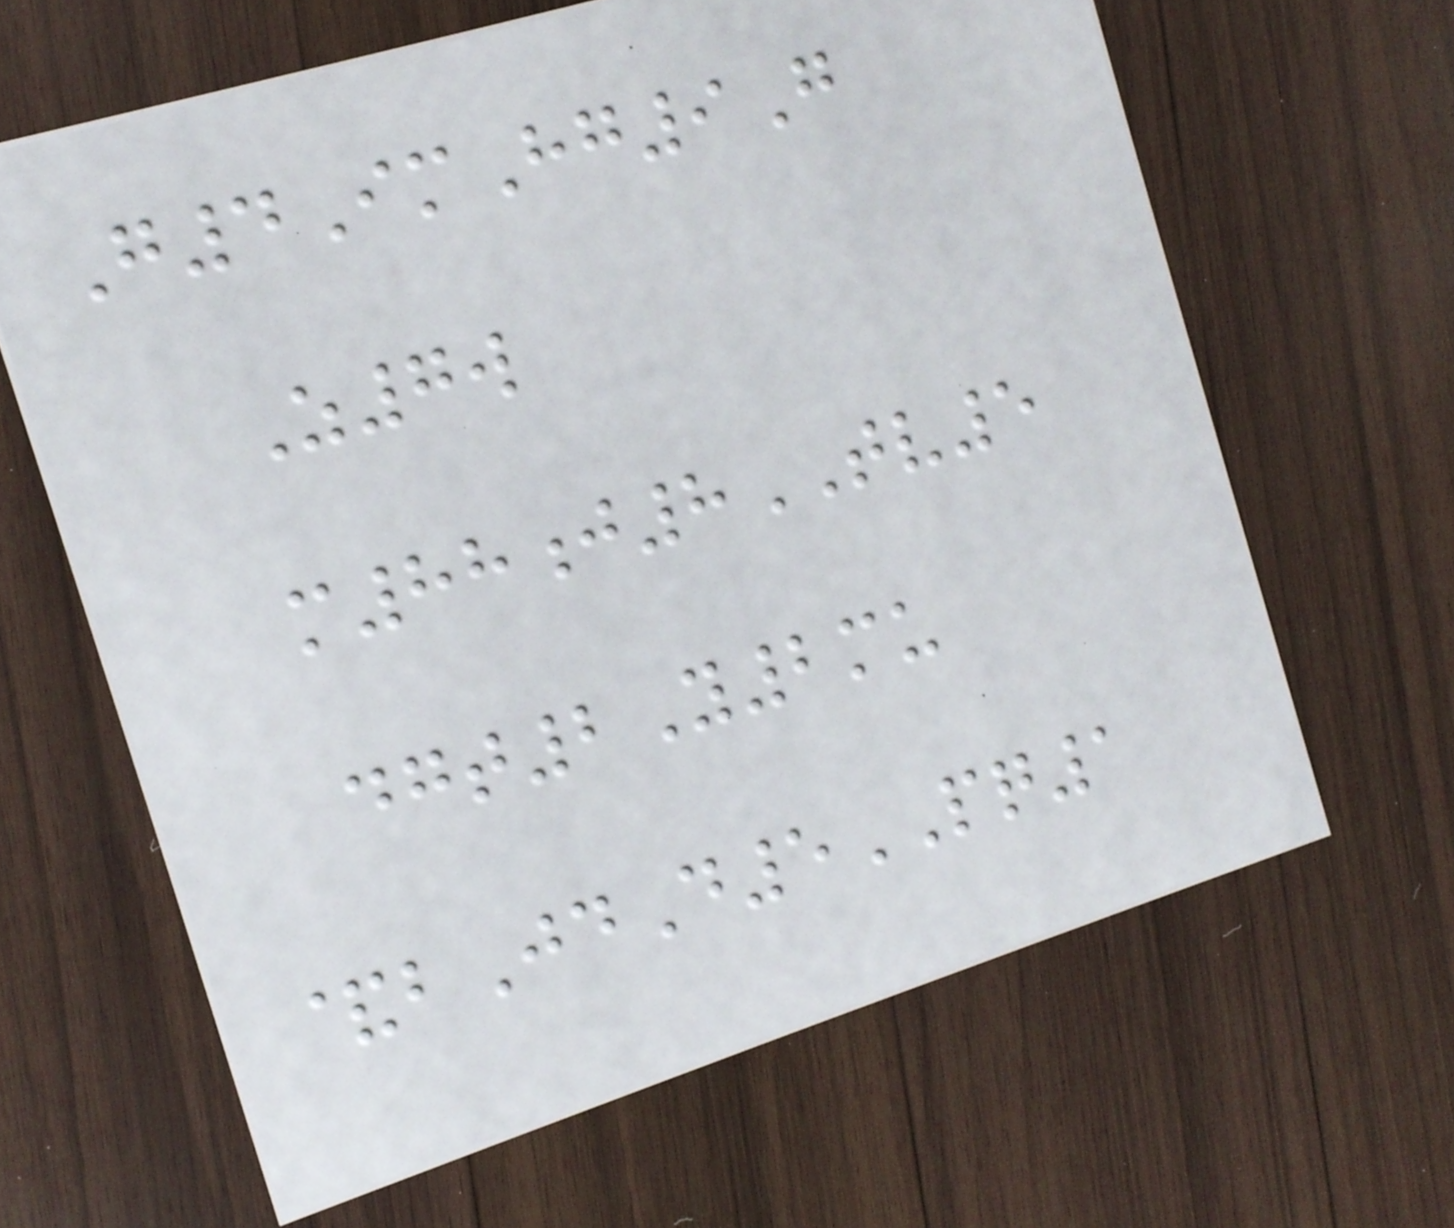G4ImHg9G
Z7w
m88j8TV5
dgt2Y2mu
&bJdD5PQ1
